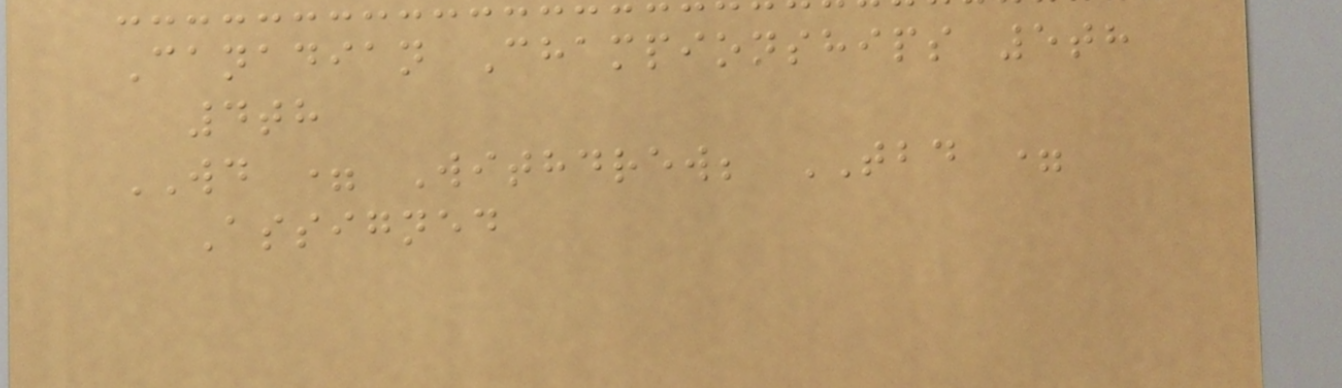Canadian Championships 5th
4th
WD = Withdrew; TBD =
Assigned
